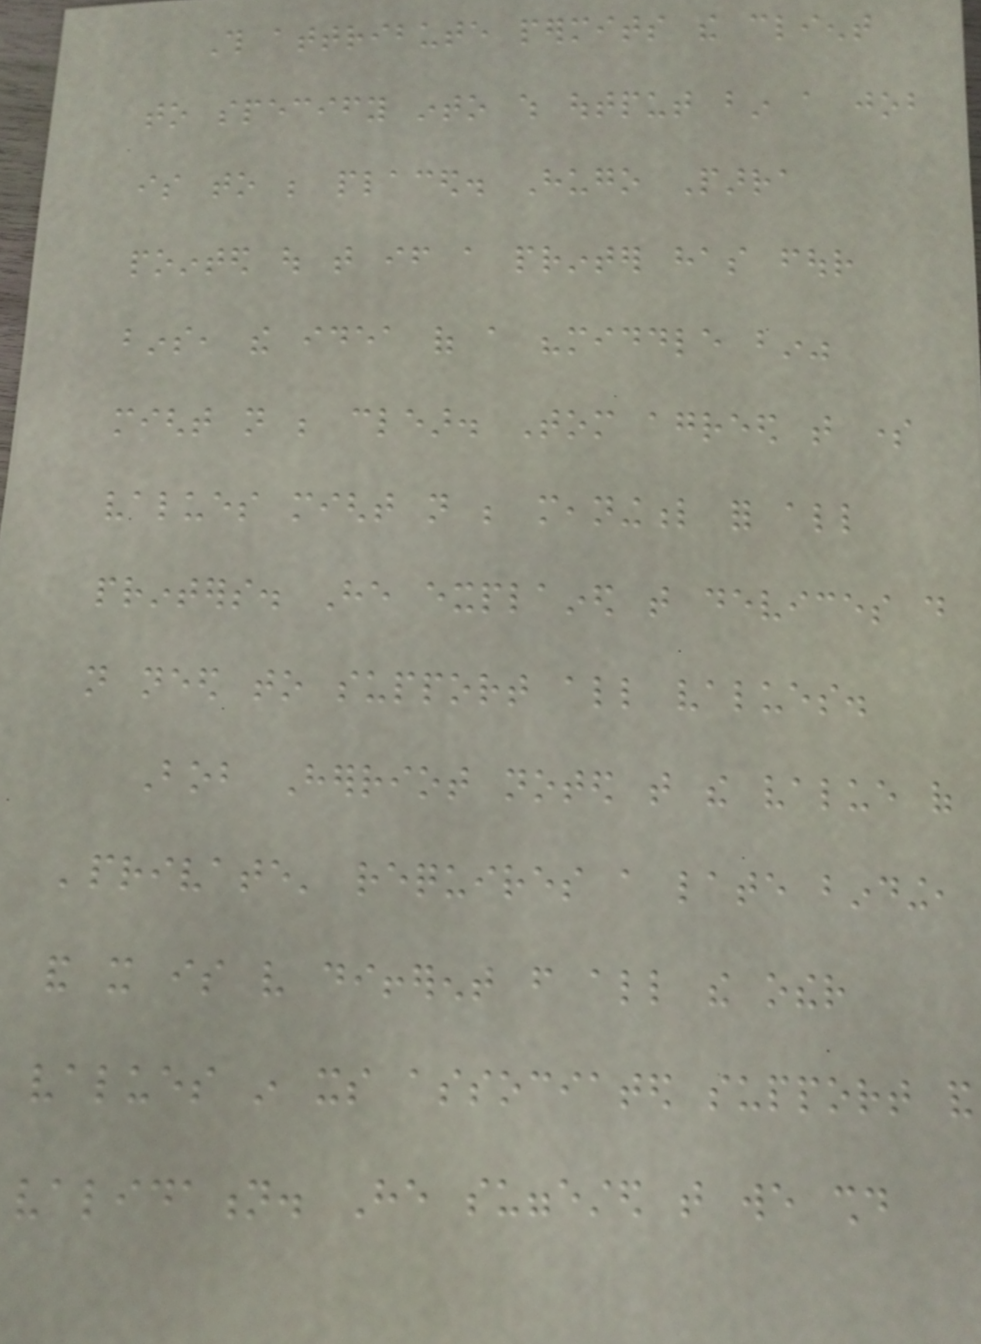This attribute permits the client
to specify into which output bin a job
is to be placed. Hugo Parra
pointed out that if a printer has four
bins, the idea of a "middle bin"
might not be clear. Tom agreed that some
values might not be meaningful for all
printers. He explained that devices do
not need to support all values.
Bob Herriot noted that the value of
'private' requires a late binding,
and it is very different from all the other
values in its associated support and
validation. He suggested that we should
